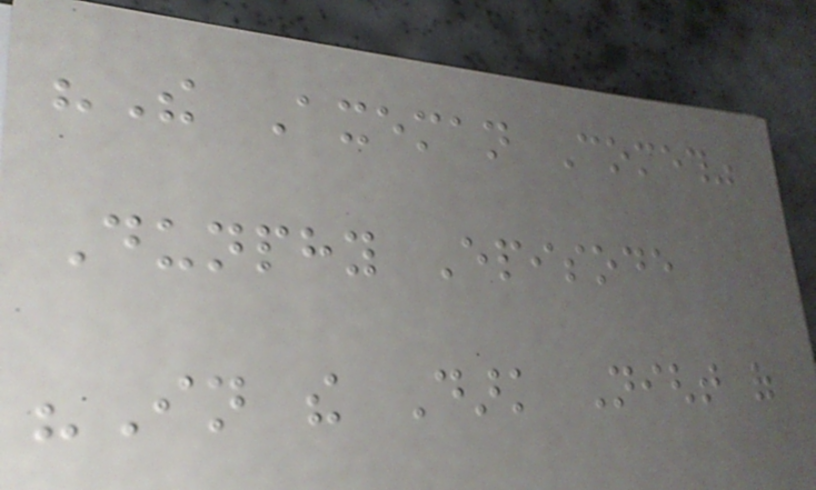"The Axeman Cometh"
Dunphy Episode
"In the Dark Night of
